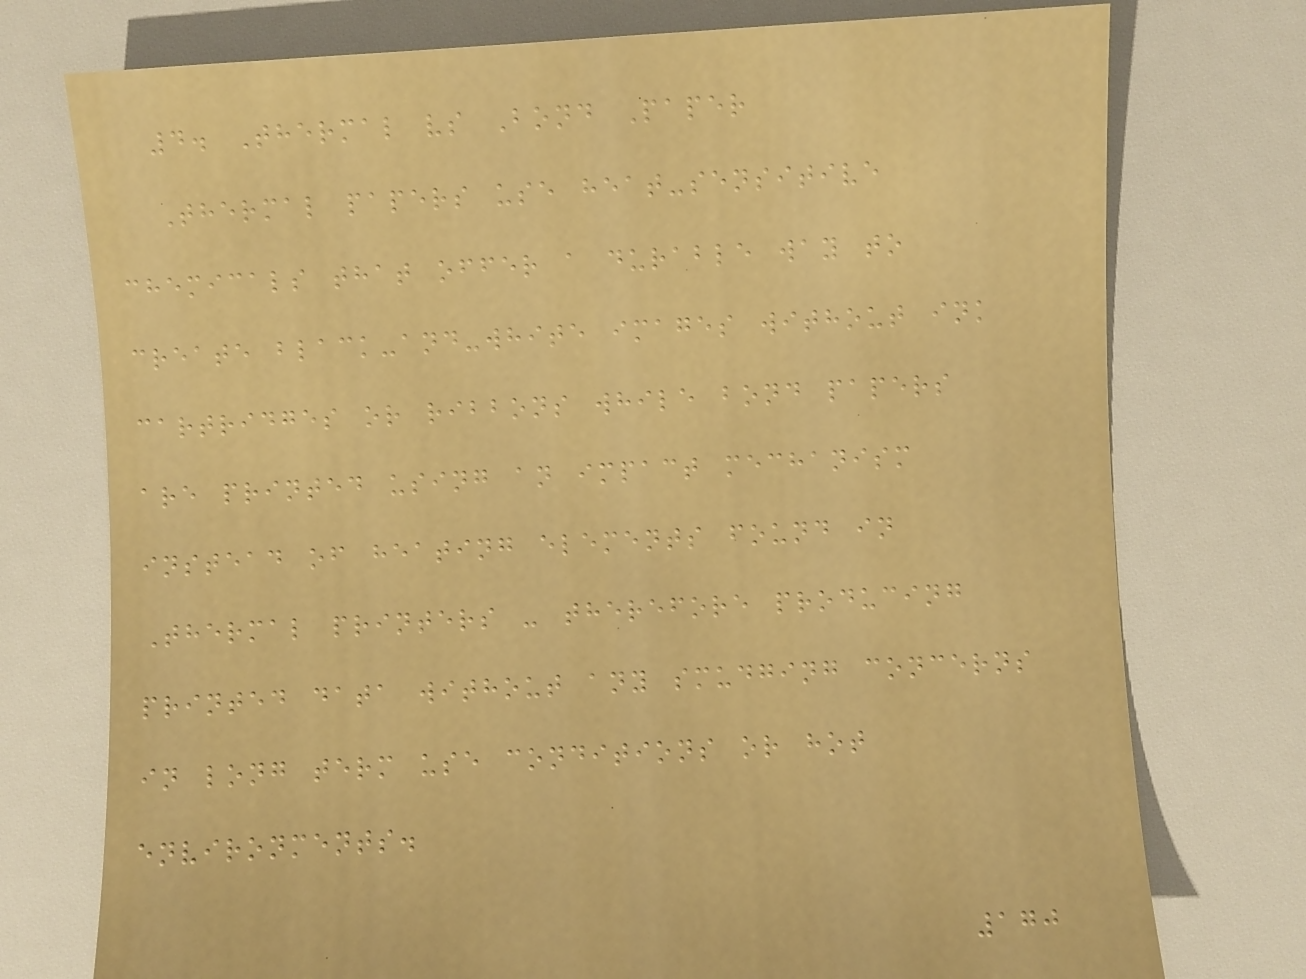4. Thermal vs Bond Paper
Thermal papers use heat-sensitive
chemicals that offer a durable way to
create black-and-white images without ink
cartridges or ribbons while bond papers
are printed using an impact mechanism
instead of heating elements found in
Thermal printers - therefore producing
printed data without any smudging concerns
in long term use conditions or hot
environments.
170
